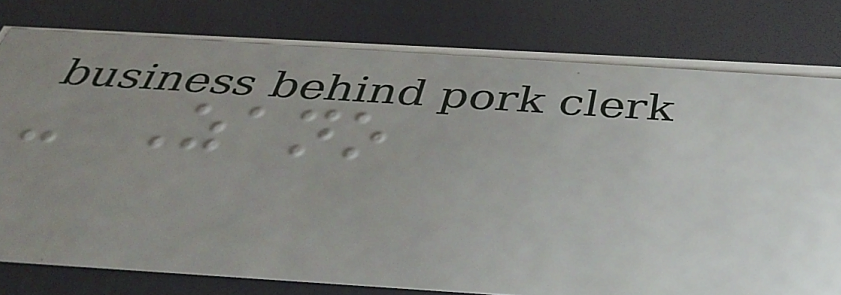- Zano
